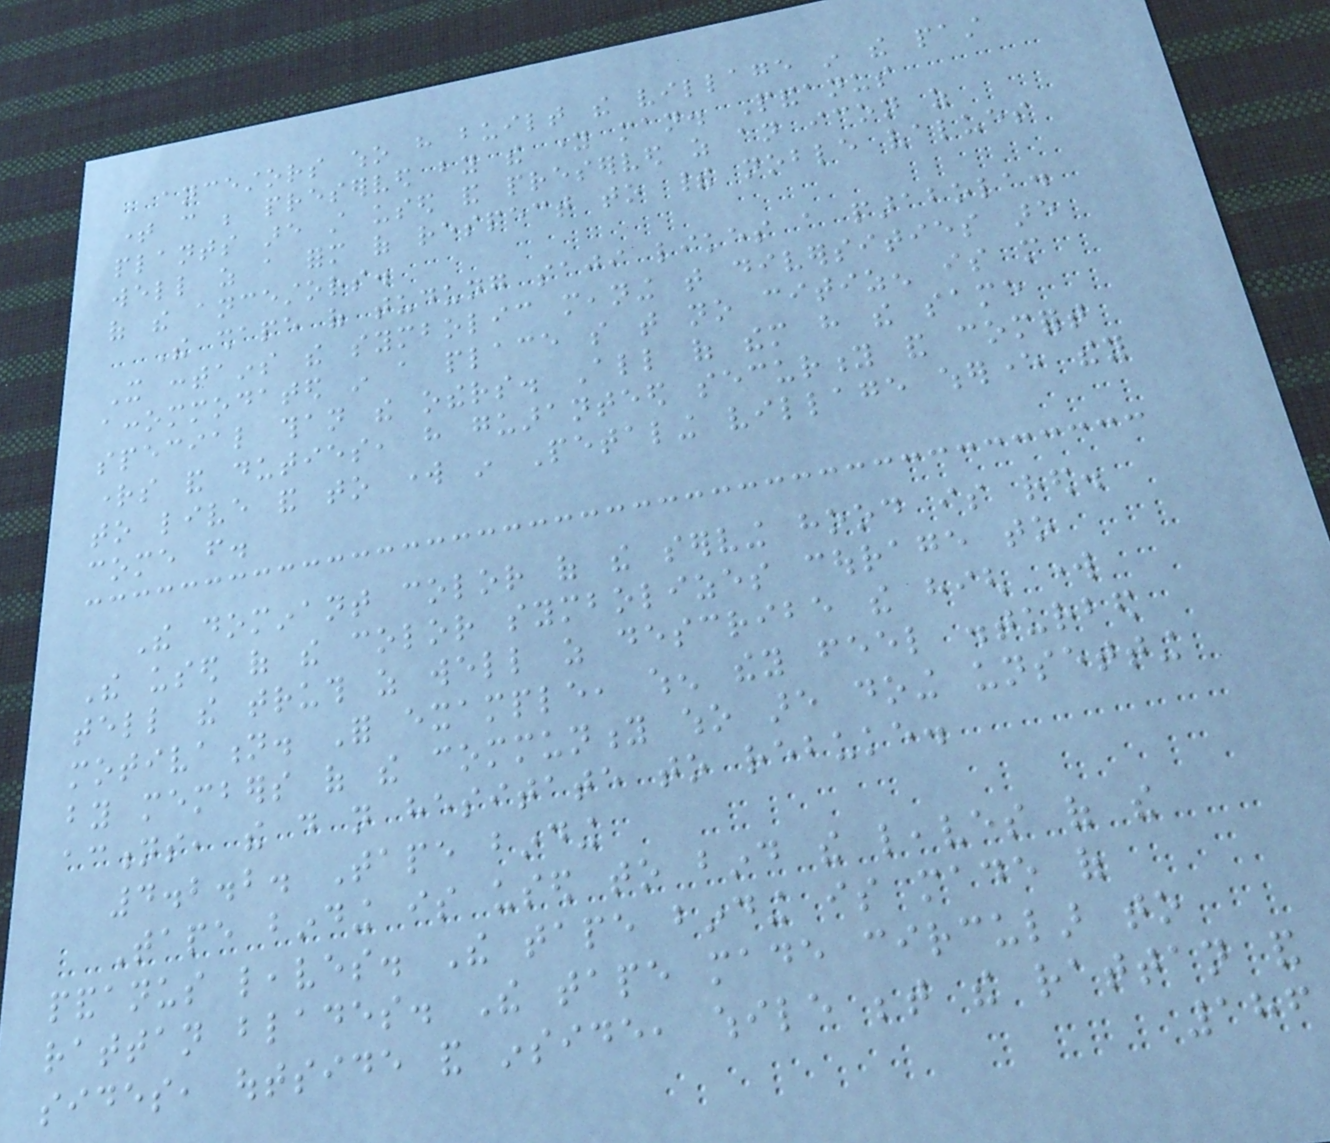ancestors who have built the village in the past
time can be preserved by the young man. Pandanus
plants are still used and preserved as an icon as
well as a form of respect to their noble values
of the ancestors.
The shape of tudung saji likes a parabola.
It contains the symbolic meaning that diversities are
accommodated in a place so that no citizen is more
special than the others. All of them have the same
rights and duties, have guaranteed security and comfort
to live and to work in Petaling village wherever they
come from.
The dominant color of the serving hood is red.
The used of the color symbolizes courage to
tell the truth as well as describe the high work
motivation. For example, when they feel disturbed
by members of the community who are doing unsetting
actions, the do not hesitate to rebuke.
4.2.2. Tape binding
Tape binding is used to bind the leaves of the
pandanus leaves. The tape binding is made of
rattan blades. The tape made circular to
sides, outside and inside, while between the rattan and
186
